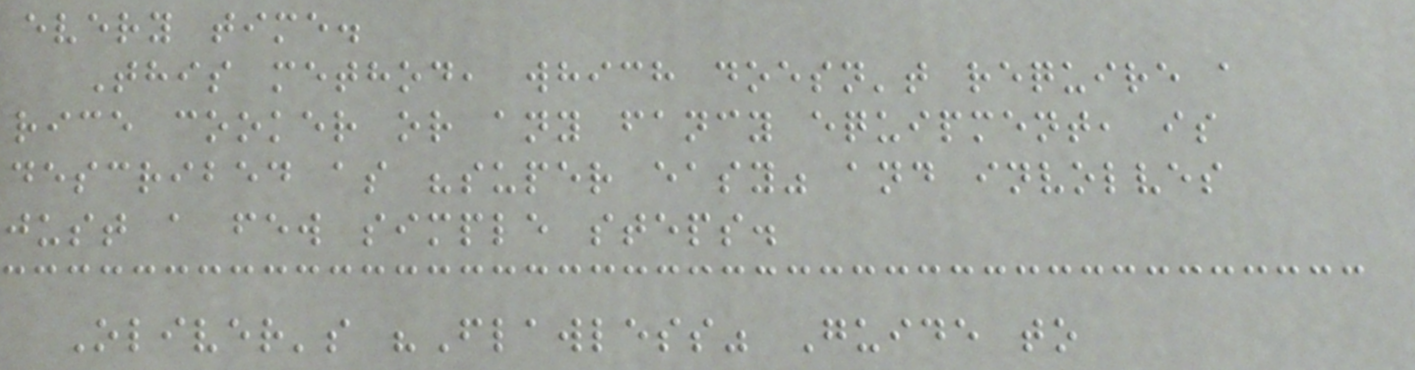every time.
This method, which doesn't require a
rice cooker or any fancy equipment, is
described as "super easy" and involves
just a few simple steps.
Oliver's "Flawless" Guide to
